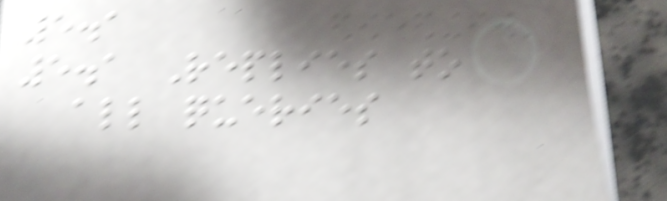5.1
5.1 Replies to
all queries
